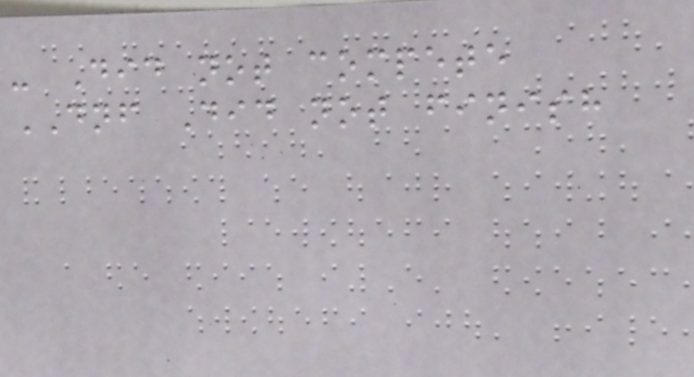- Did not compete
DNF Did not finish
